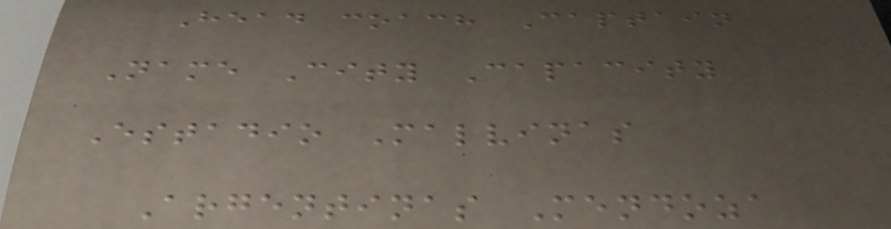Head coach Captain
Name City Capacity
Estadio Malvinas
Argentinas Mendoza
